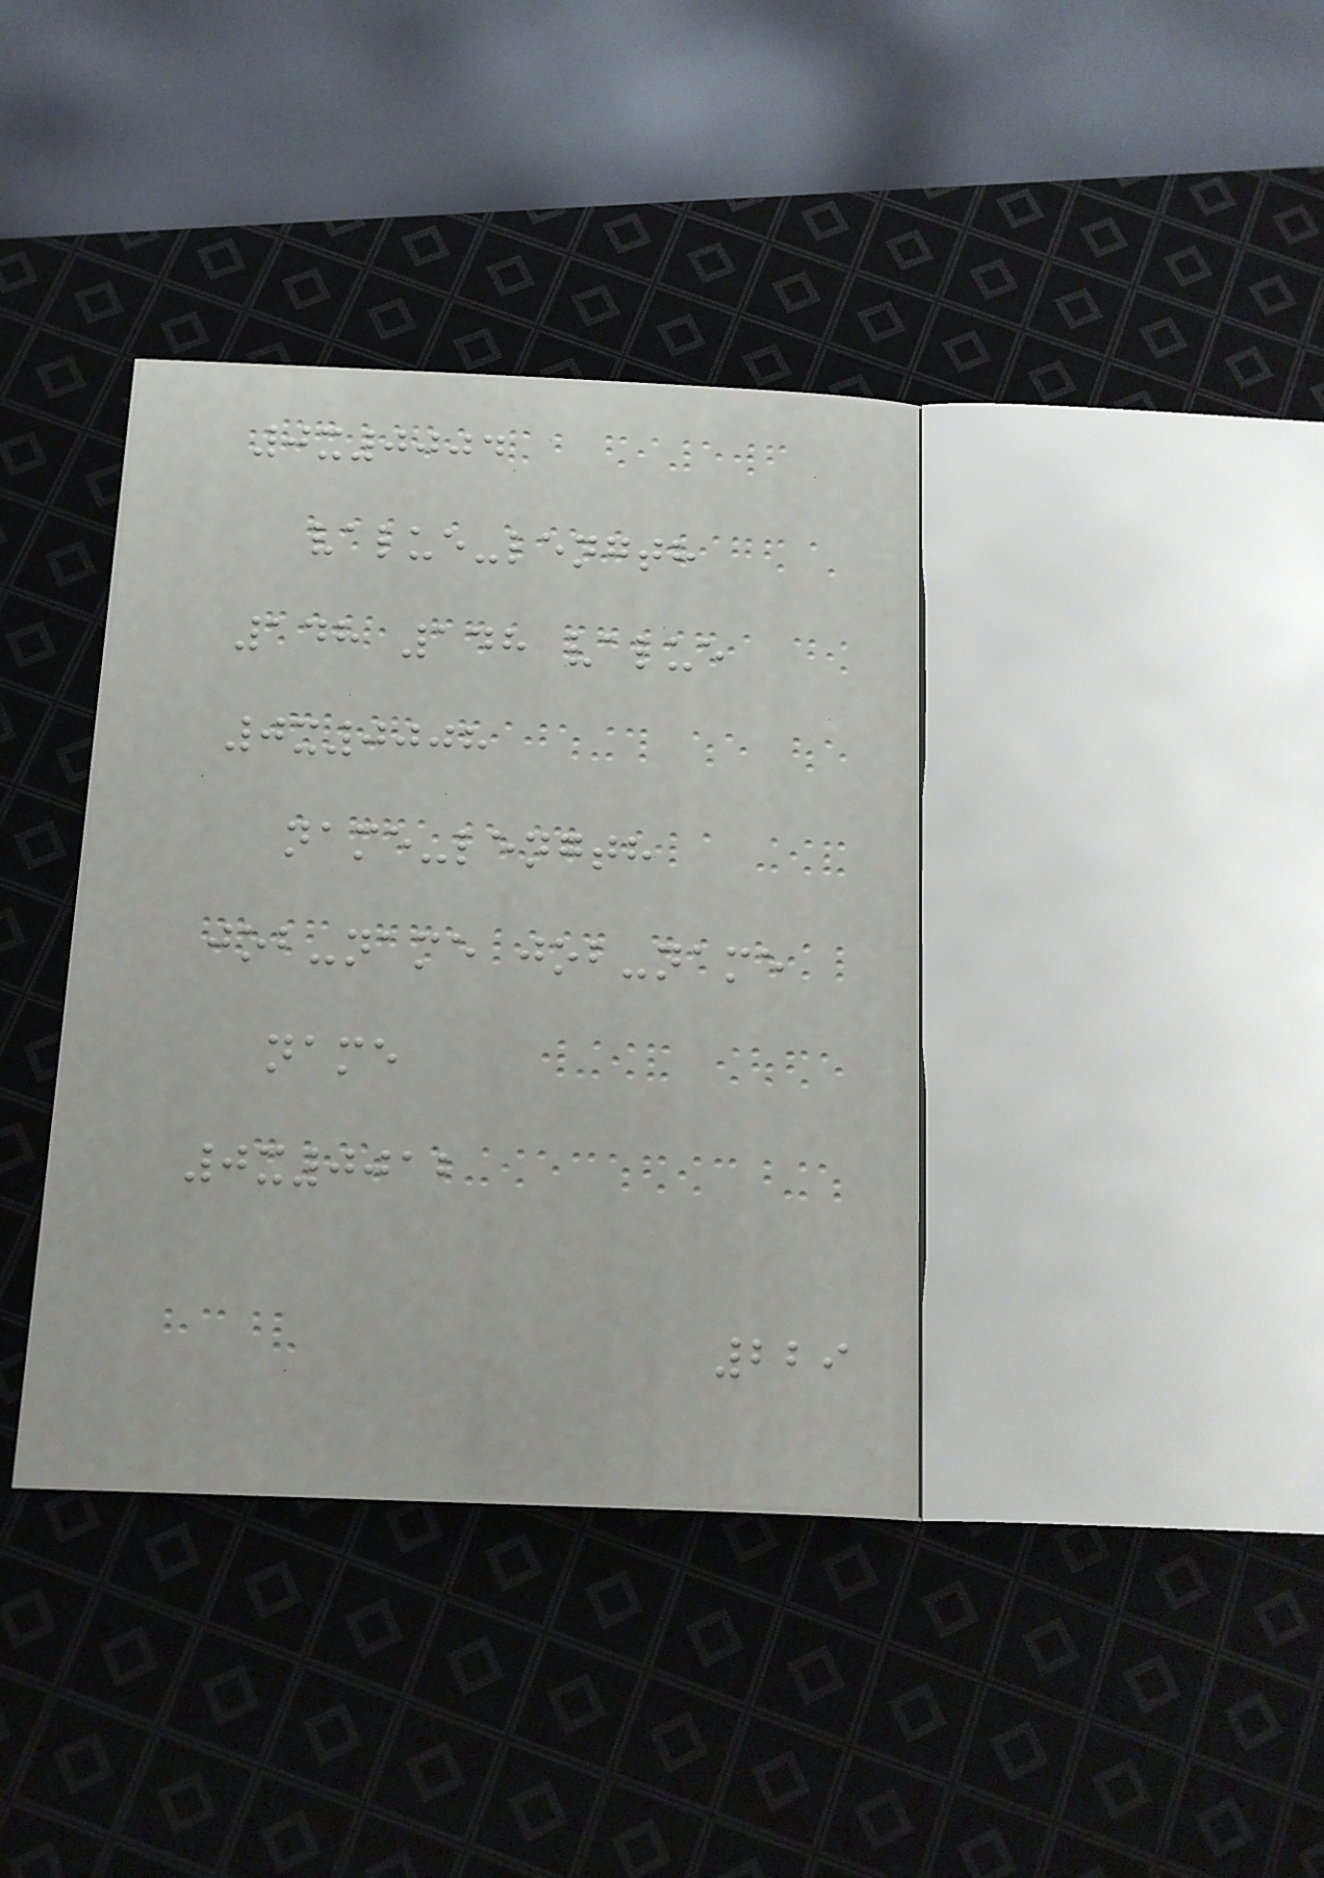0x0004
value-length
148 148 value
0x0008
name-length
job-name job-name
name
0x0012
229
